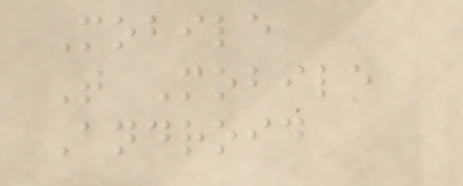Mobile
T Mobile
Android
